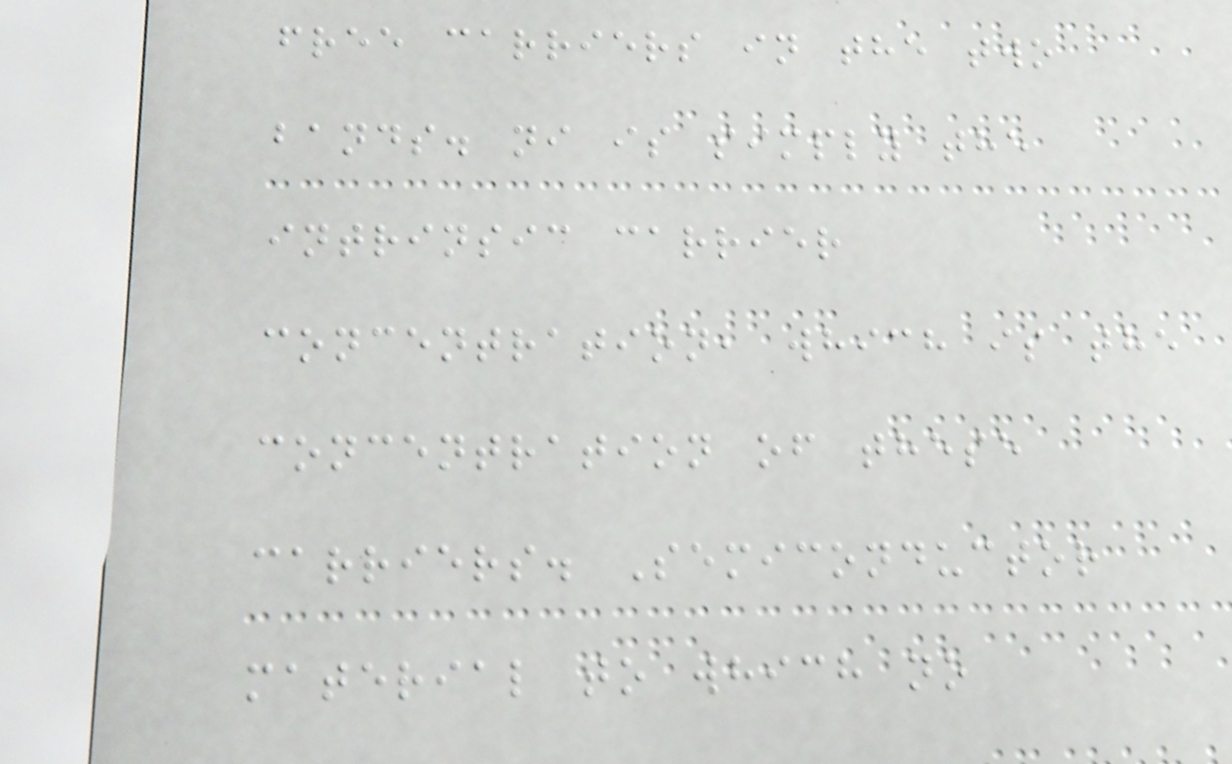free carriers in the two
bands. ni is simply the
intrinsic carrier
concentration, which is the
concentration of these
carriers. Semiconductor
material to which no
